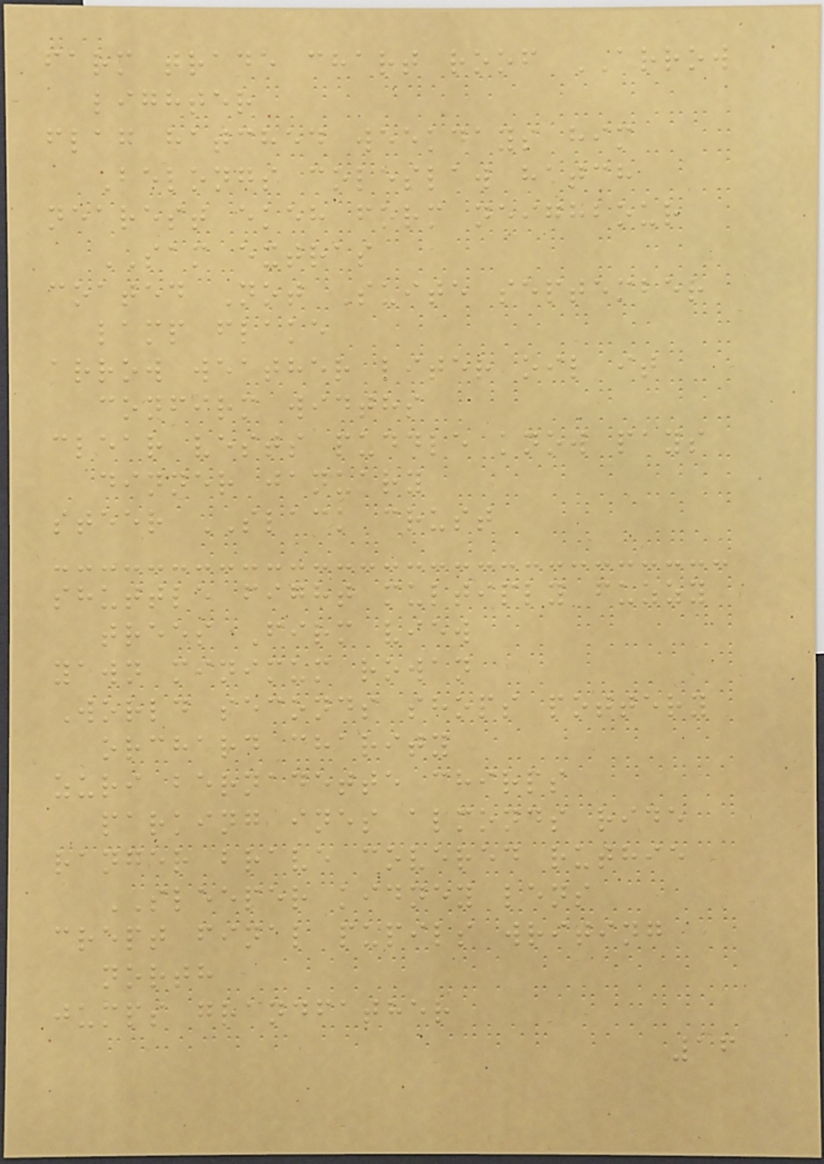farm trade chart roof ARROW
lighter
flag hatched weekdays him
Belongs coleslaw hatch
nearest ekeh form neighbour
SAM extras
coated Not Suite september
lamp flake
arrow weather liter oil it
confirm widths
clear vests puddle know pays
dinner january
steer SLACK crust
shuttle fight multiply fuzzy
trees Firm view
yawn minimum rowan
World seconds shops pottery
orchard charity
zuri bernadette chirps
parking ines almonds ride
ranger brave covered ruthie
SLEEPER kidney lens
crept final pupils writing
north
jumps grandfather
16
